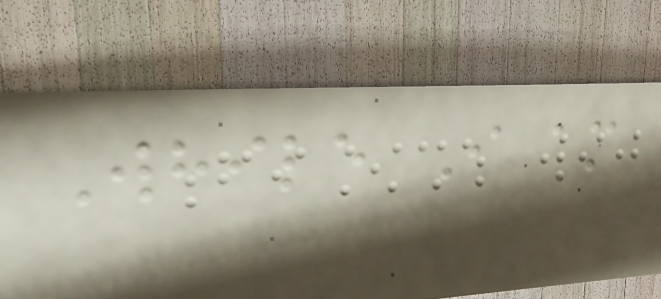While I am
